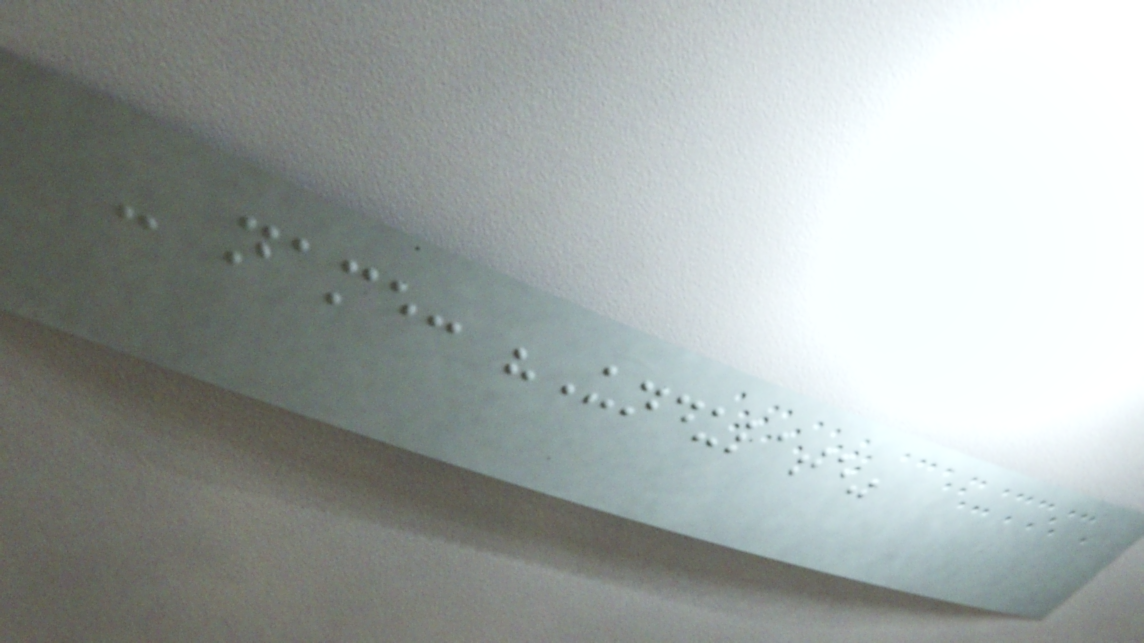- name: "Undulate"
